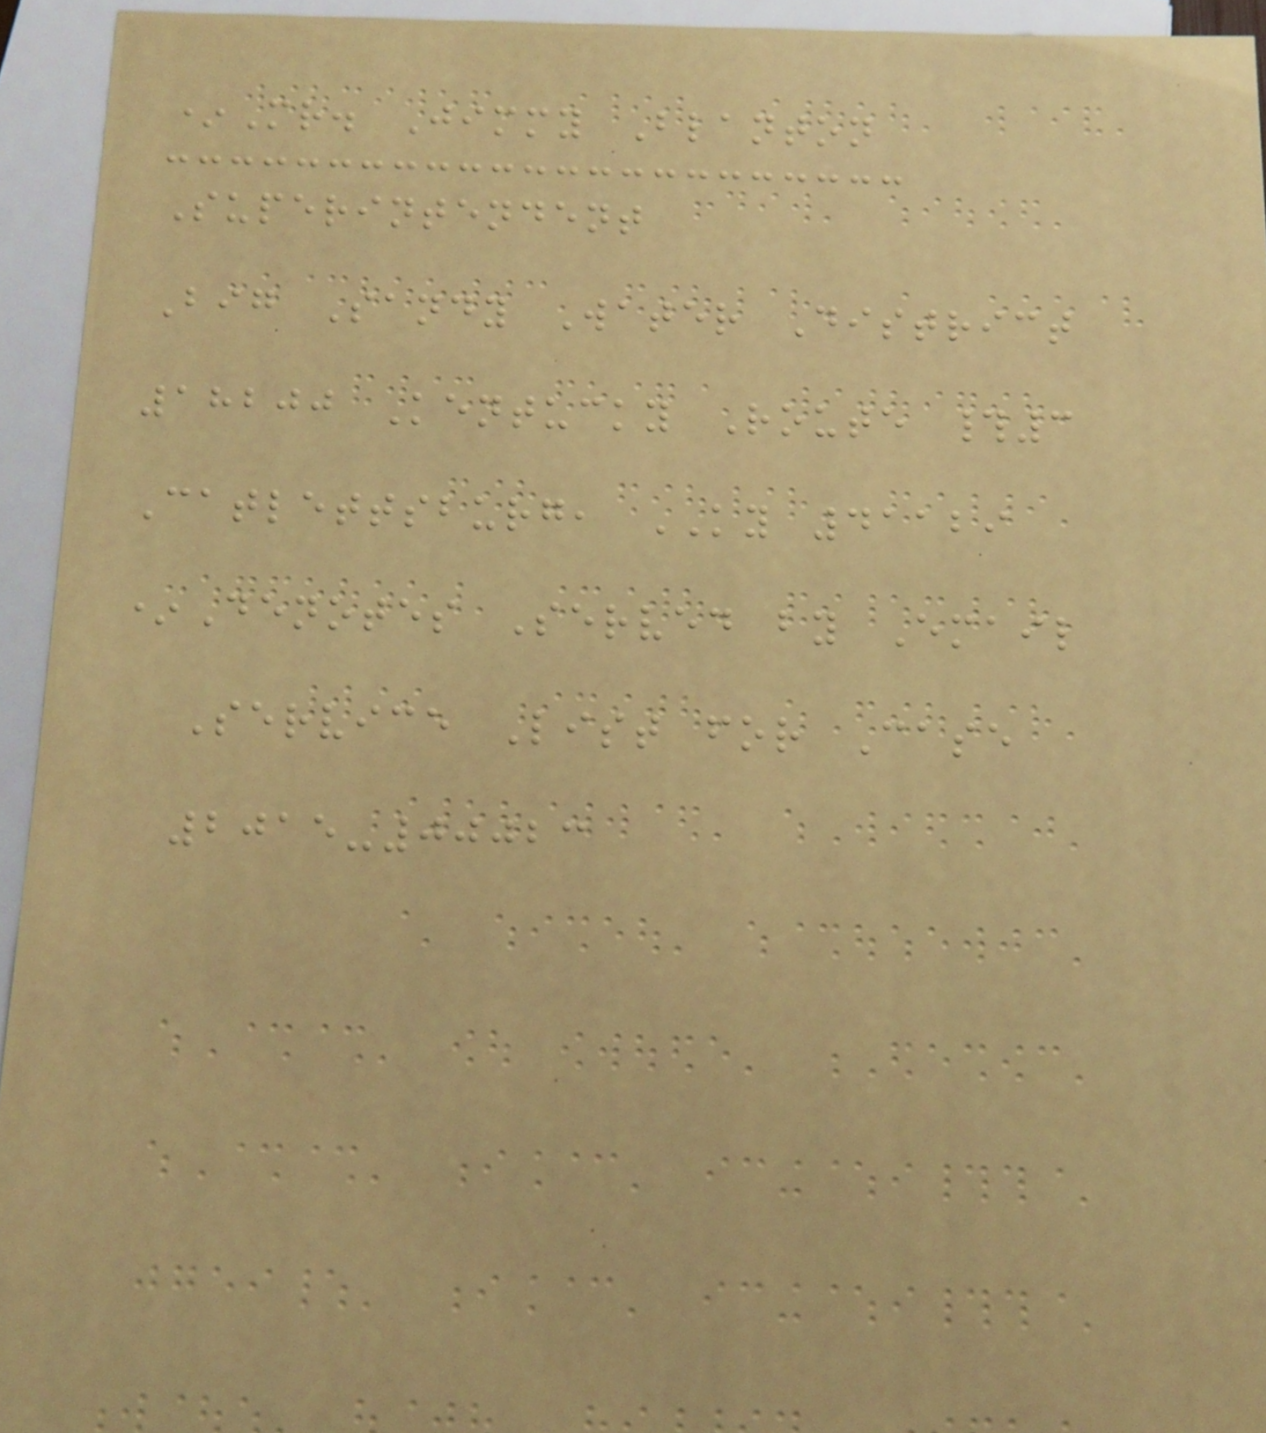*Mr. Jimmy Blanton
Superintendent
Big Sandy Water District
18200 Kentucky Route #3
Catlettsburg, KY 41129
*Denotes Served by Email
Service List for Case
2015-00023
